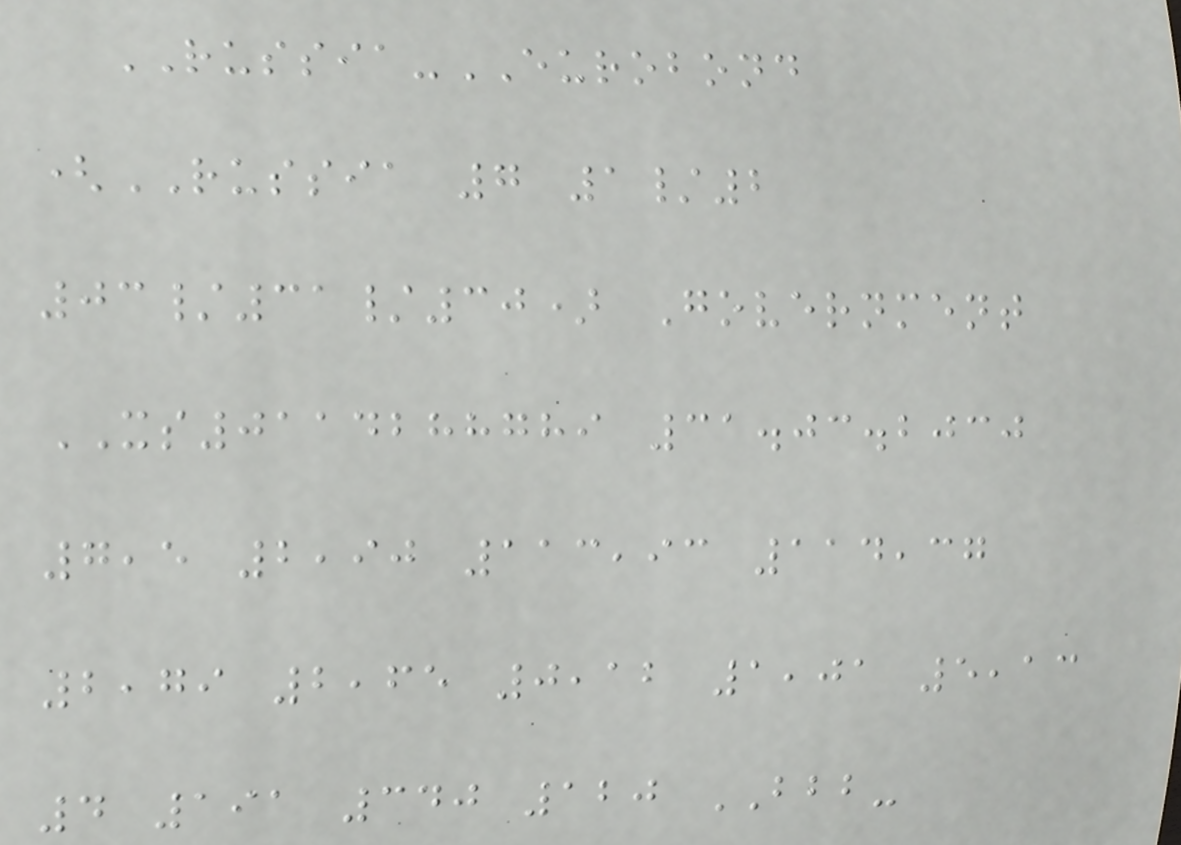RUSSIA-EUROBOND
(RUSSIA 7 1/2
03/31/30) Government
XS0114288789 31.03.2030
7,5 2,90 113,93 114,37
2,79 2,65 0,12 1,01 5,13
4 191 340 120 BBB-
